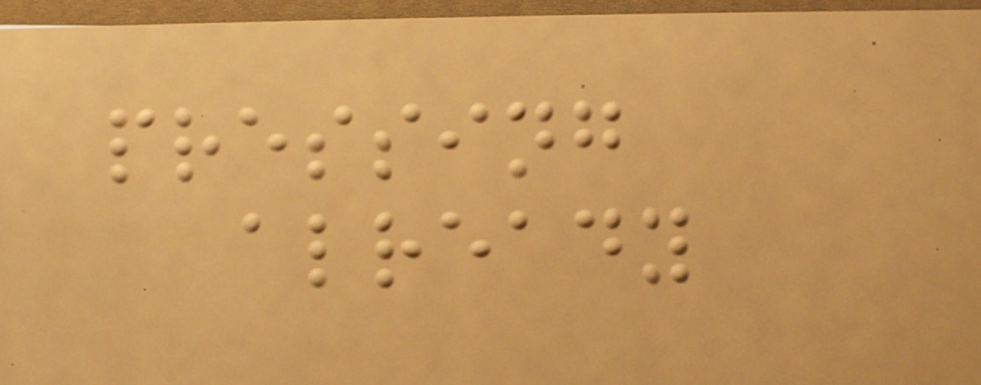pressing
already
